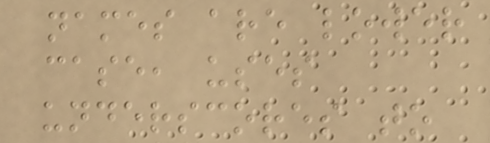names are lower
case, uses
underscores to
